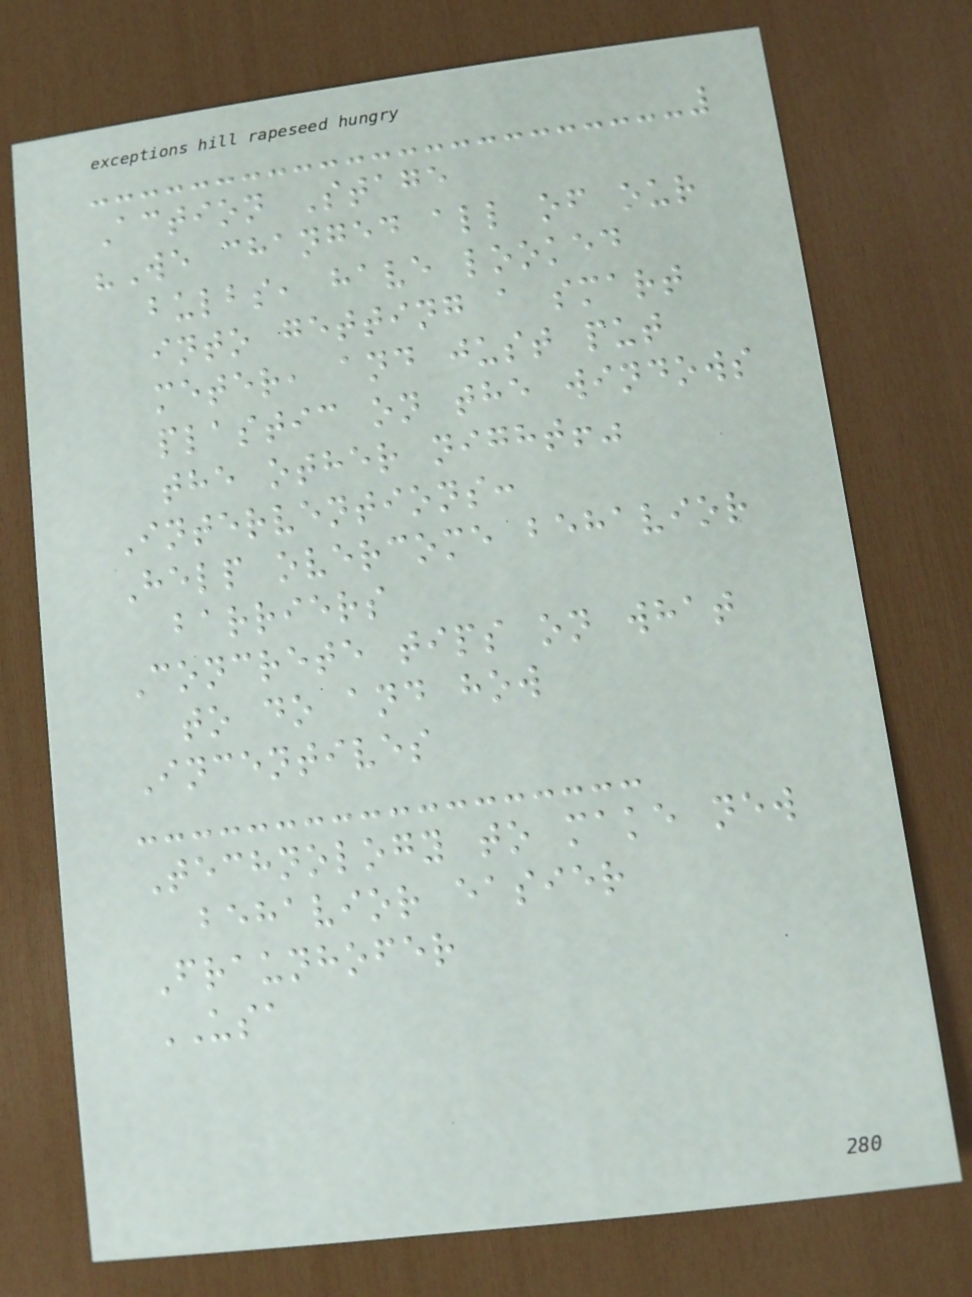Action Stage
"We changed all of our
bulbs, have looked
into getting a smart
meter, and just put
plastic on the windows
the other night!"
Interventions:
Help overcome behavior
barriers
Concrete tips on what
to do and how
Incentives
Technology to make new
behavior easier
Fraunhofer
USA
